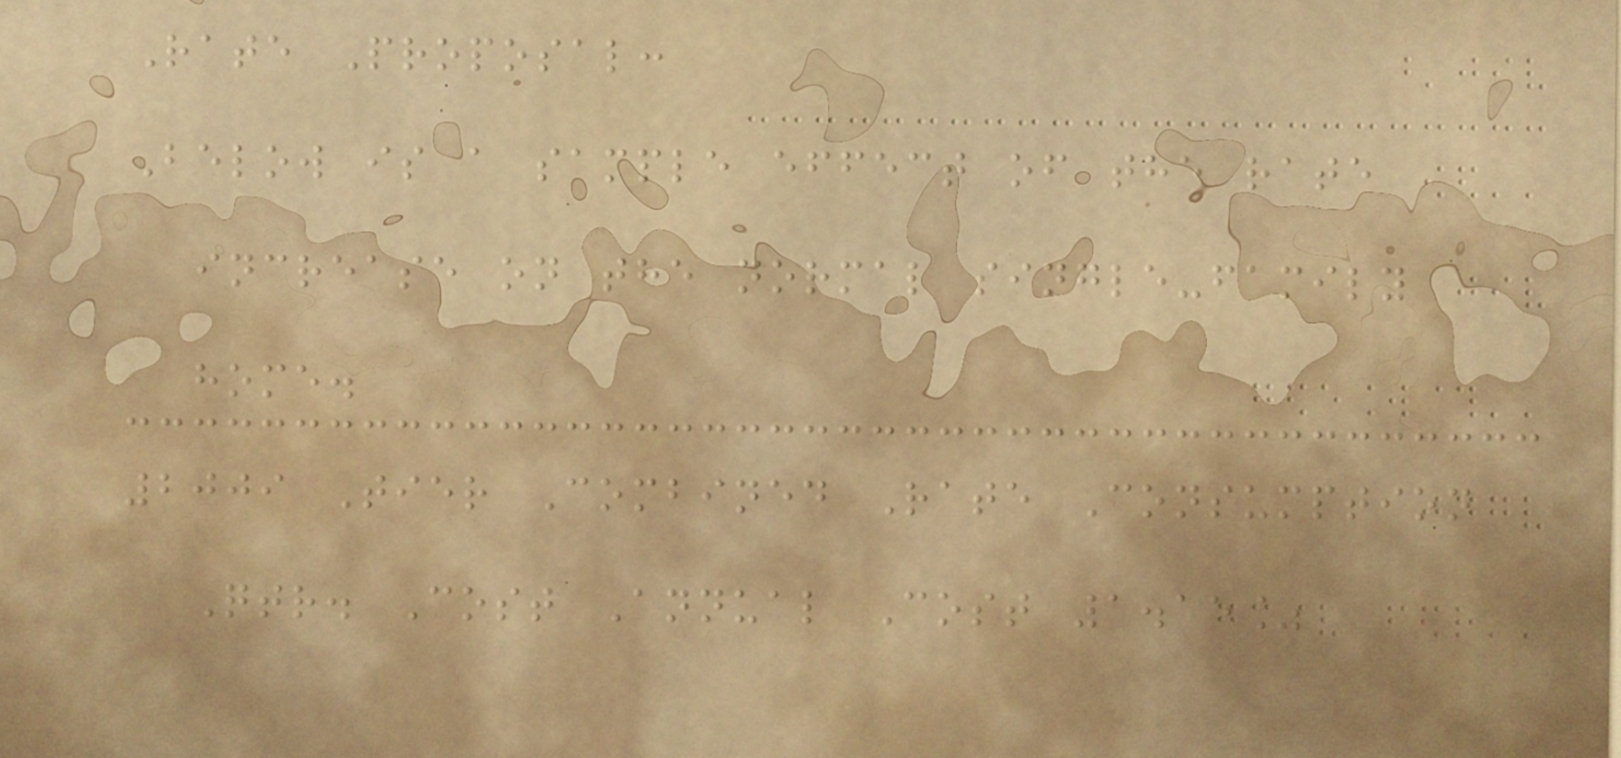Rate Proposal:
Below is a sample effect of the rate
increase on the normal single-family
home.
2009 Tier Combined Rate Consumption
Qtr. Cost Annual Cost 1.15%
